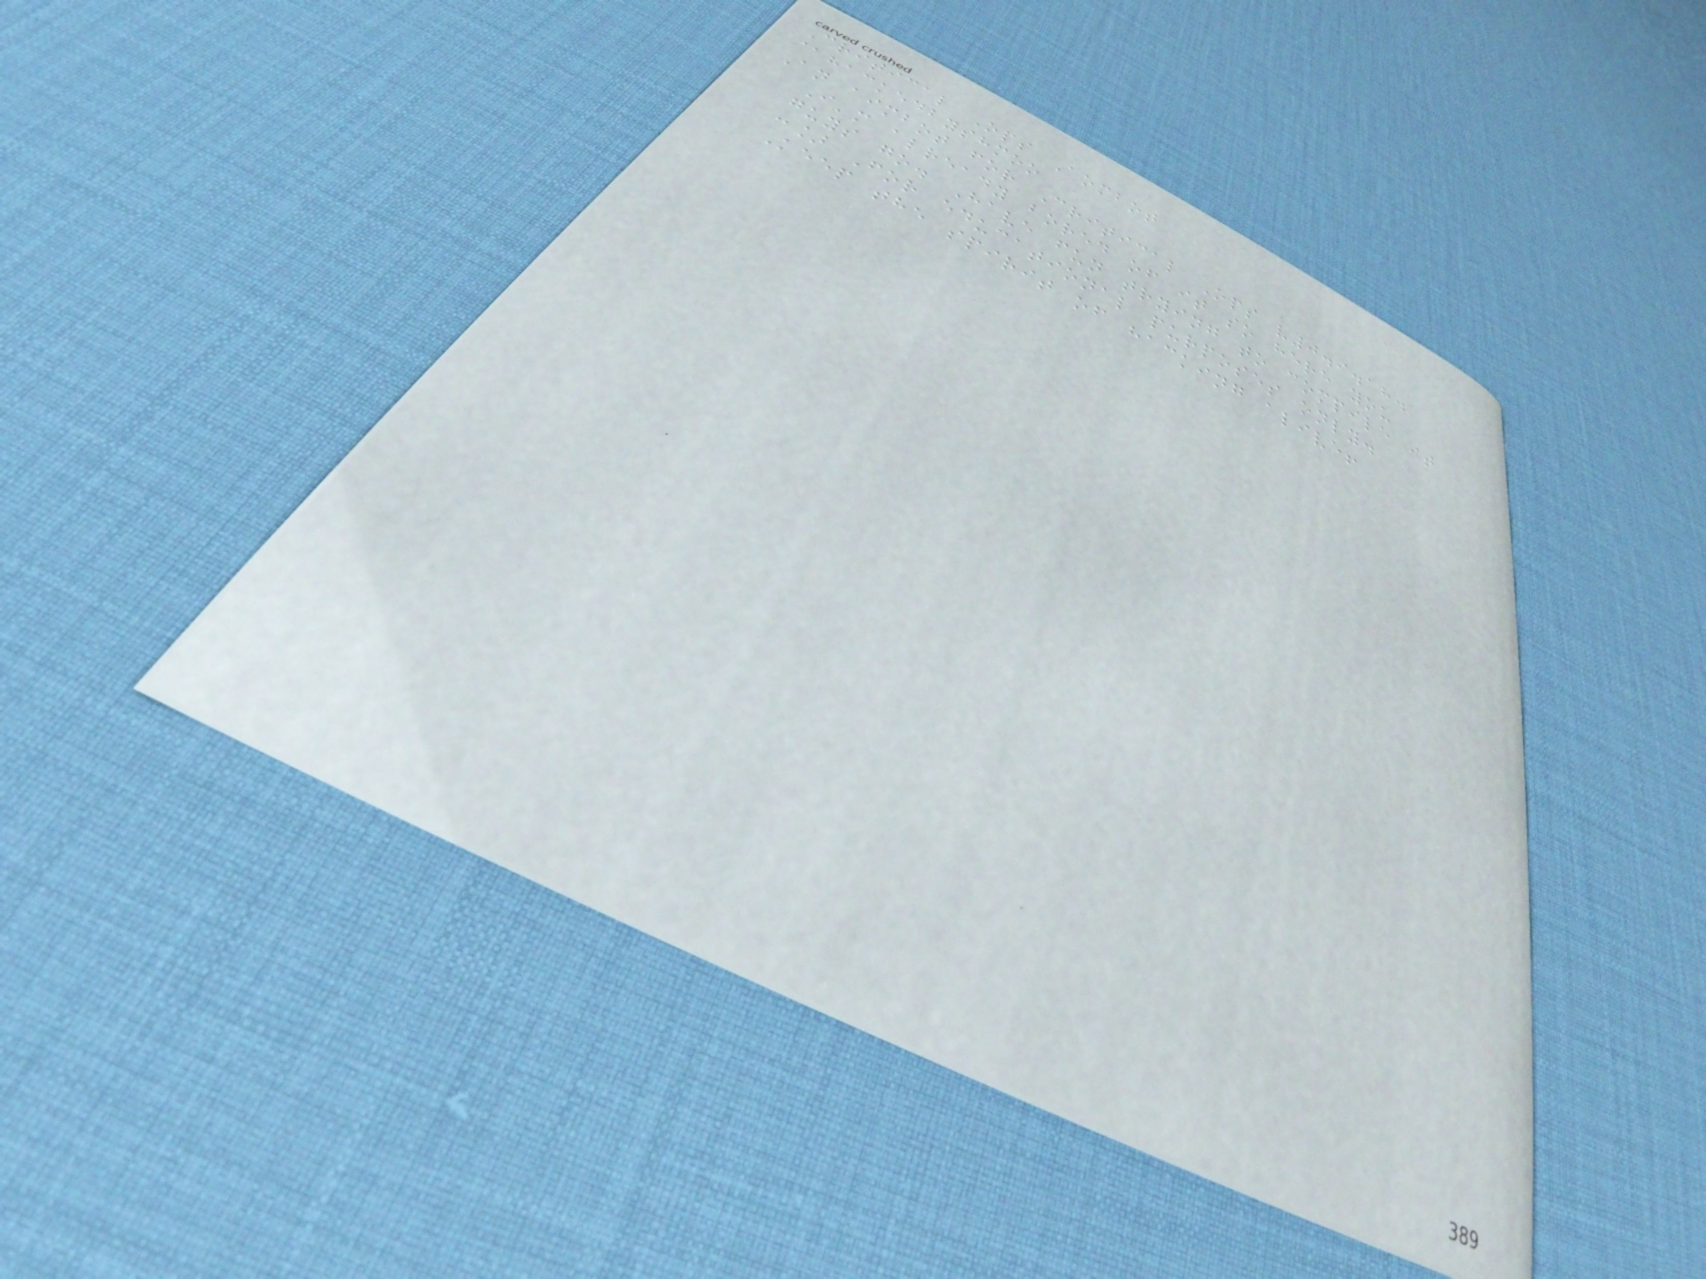Critical Ops Aombot
@hackedbyshmoo
An aimbot for Critical Ops v0.9.18.
I'm already bored of it so here you
guys go. Have fun trying to compile it
:] For educational purposes only.
Keep the spirit of hacking alive!
